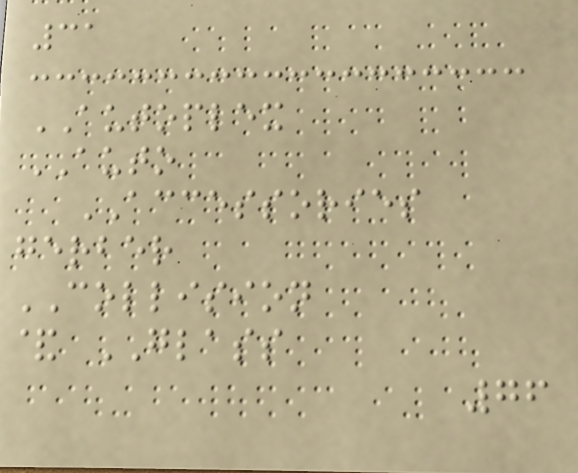31
AUTOPLEX
AUTO
ACCESSORIES
gerber
COLLISION
& GLASS
76
